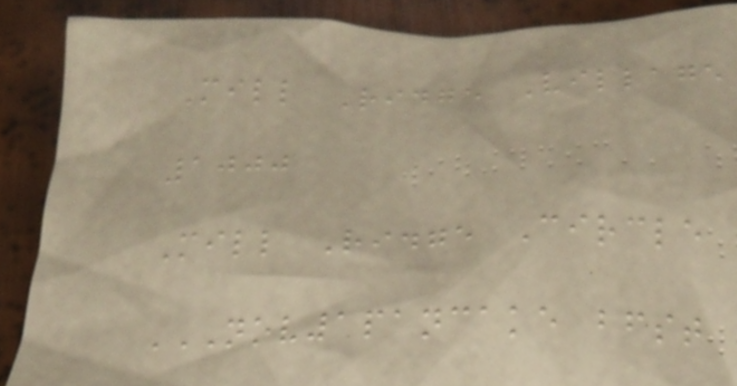Mill Ridge Village
1000
Mill Ridge Circle
NOV1PANCAKE BFST
